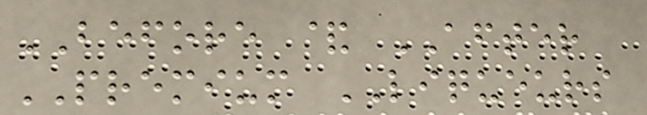BEFORE & AFTER
PREMIUM LIQUEURS
